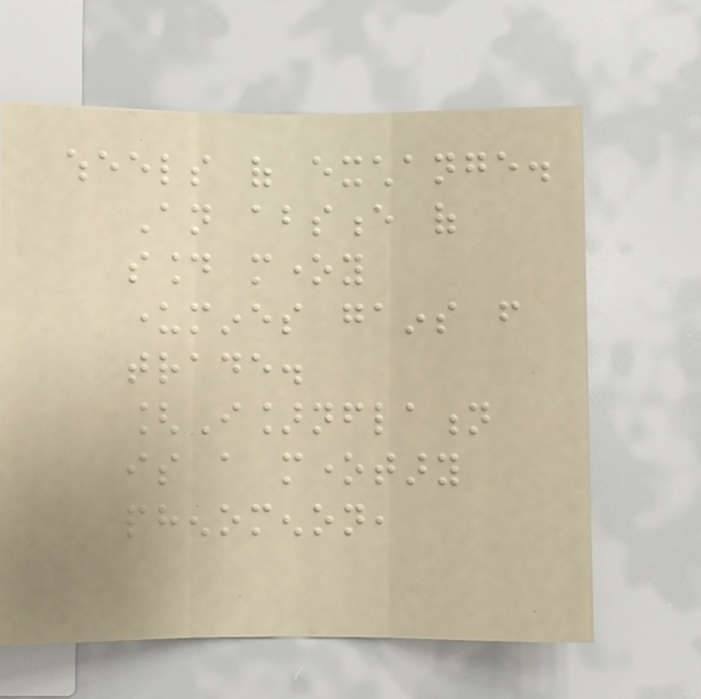wheels of exchange.
An absence of
sound money
undermines gains from
trade.
[I]nflation
is a monetary
phenomenon,
